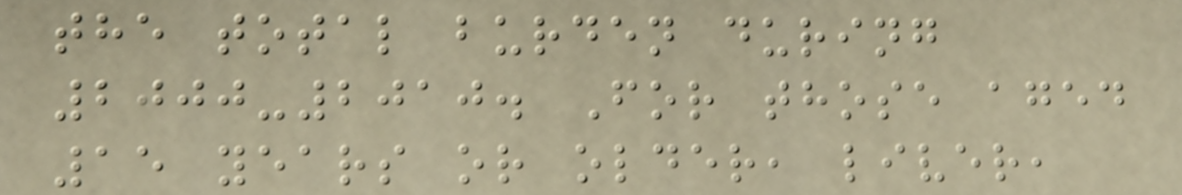the total burden during
2000-2010. For those aged
15 years or older, liver,
